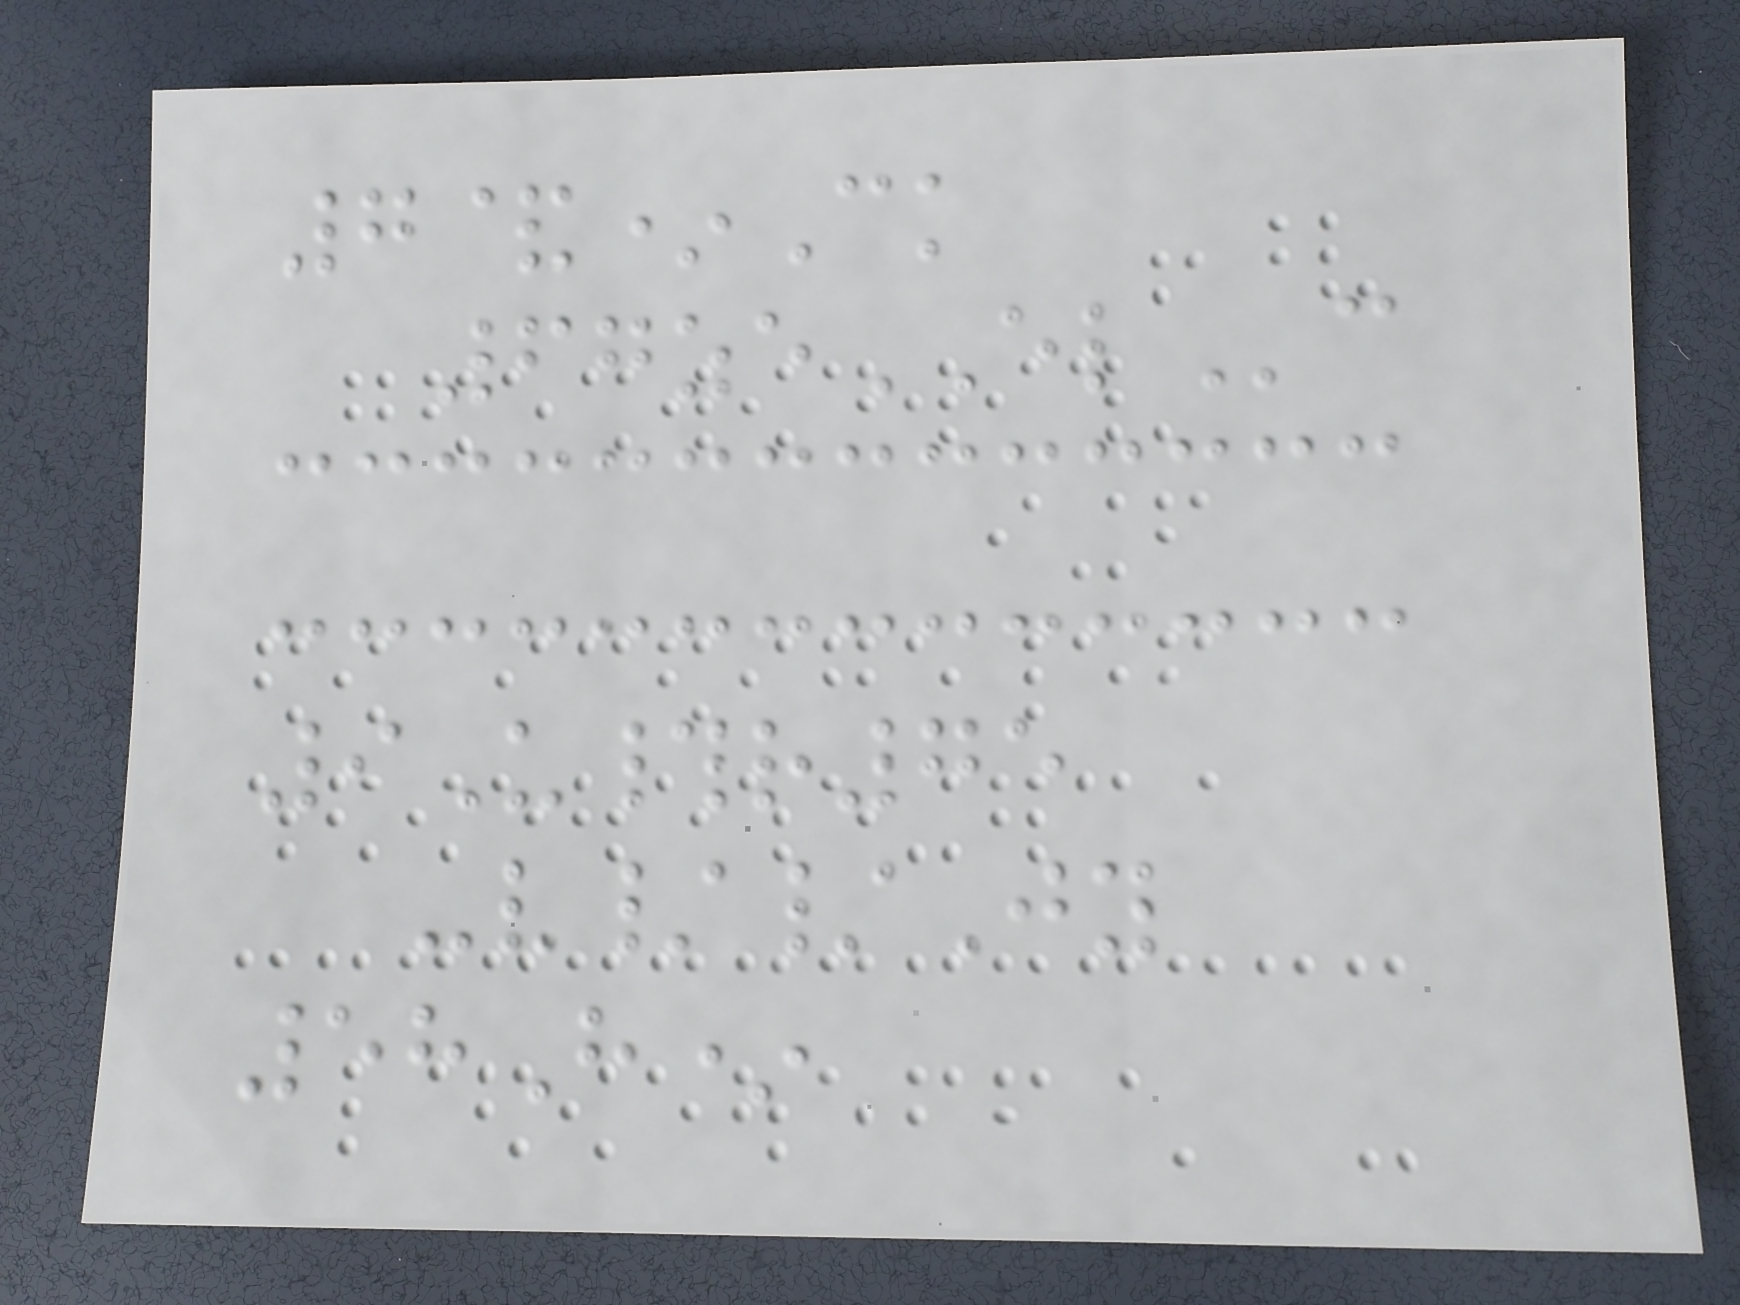7&*Ck
67zeELc
9U#r75
-v//Jy
58H*
